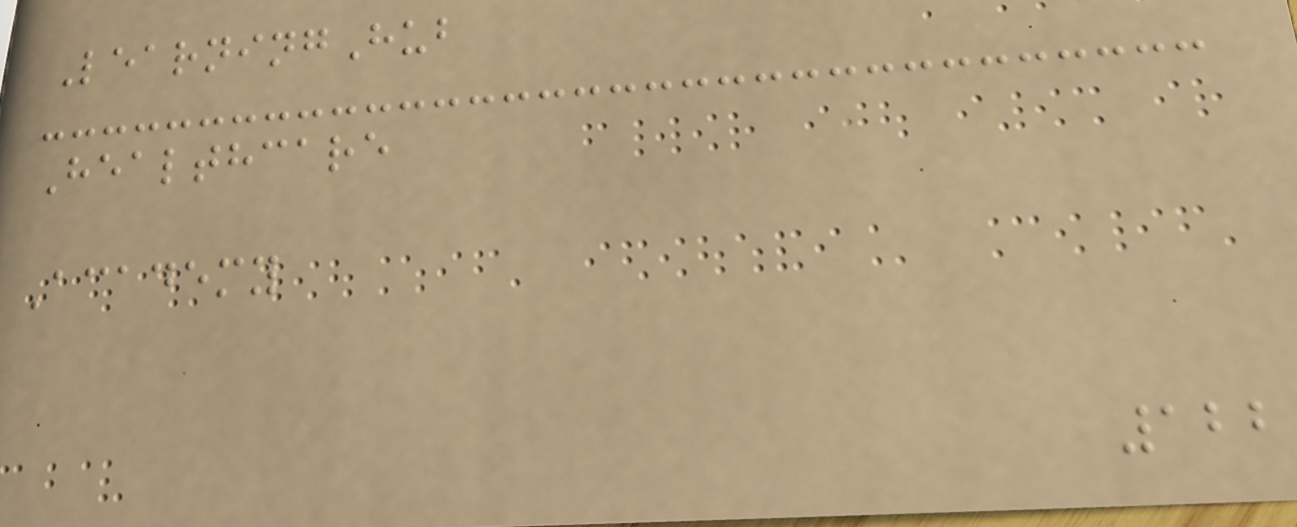LearningHub
Healthcare
Academy
122
